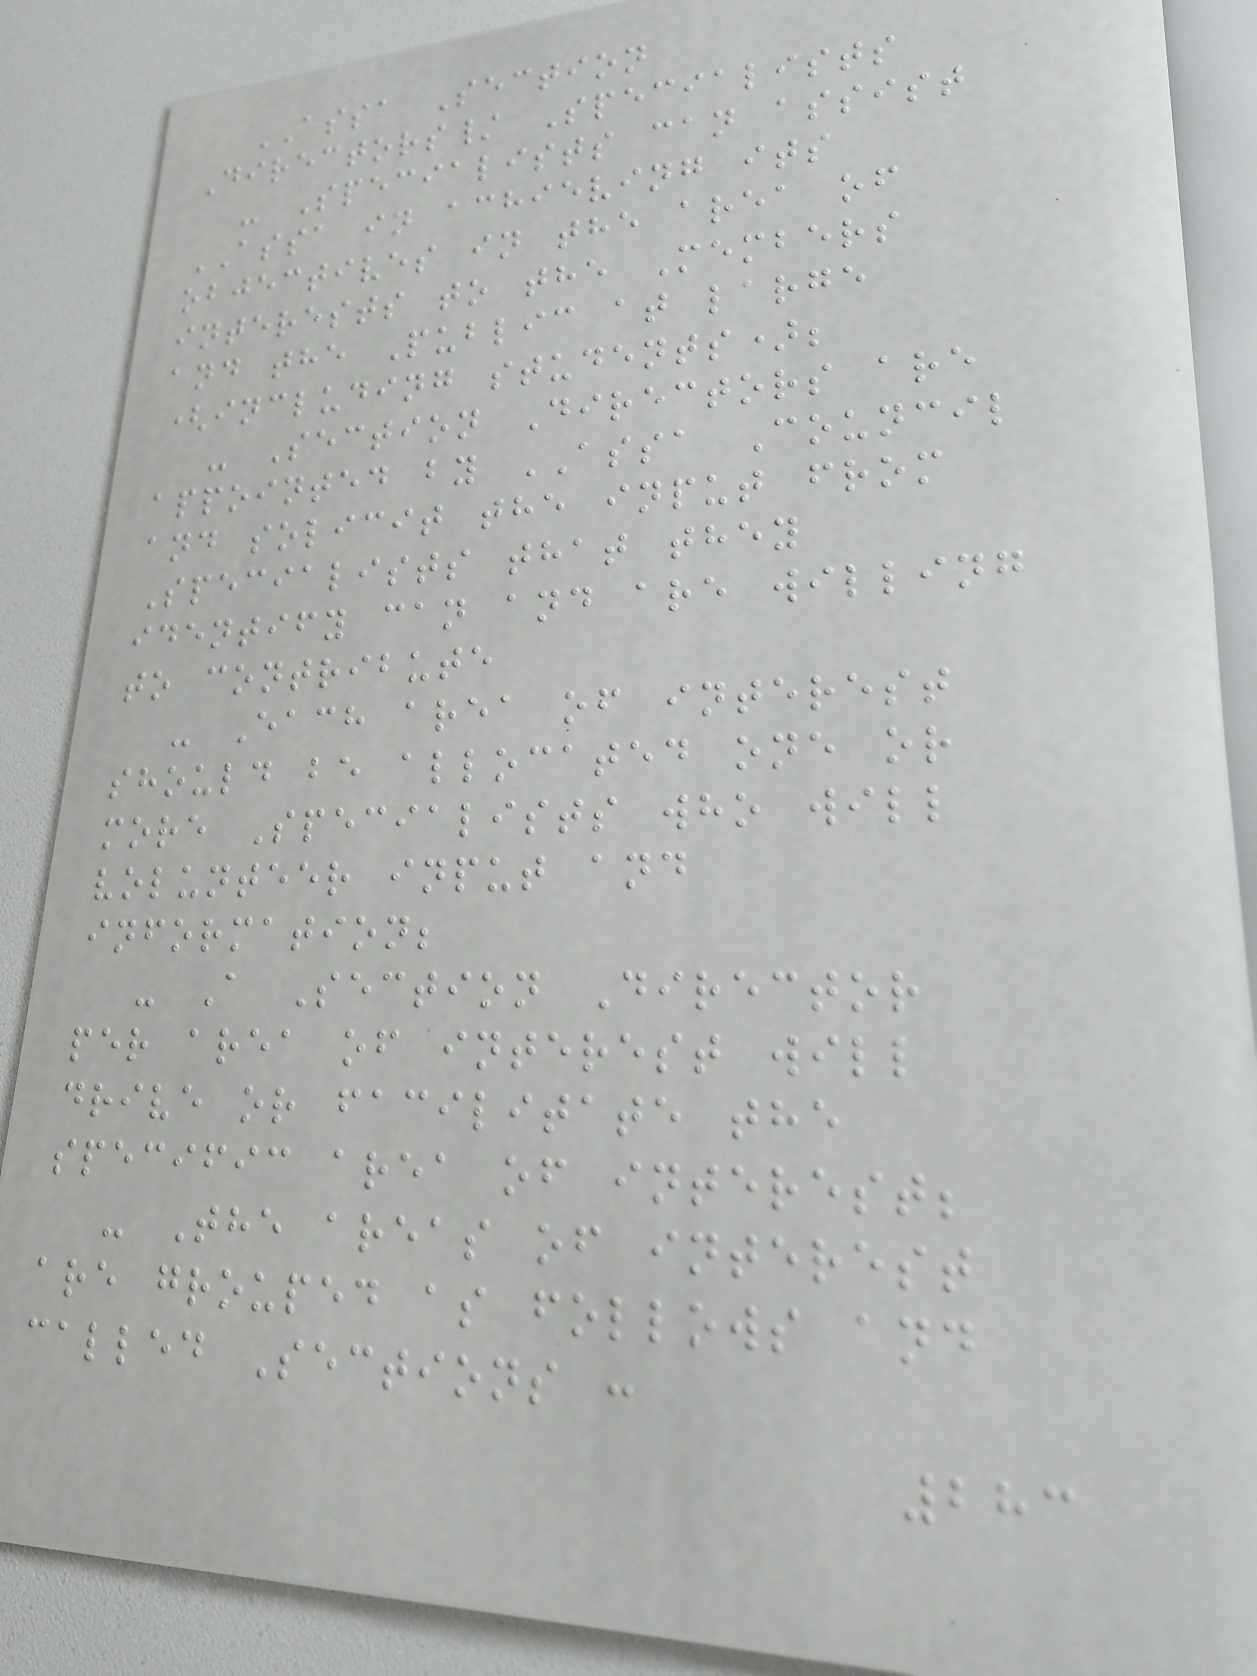ASSA Section
Directors/ Specialists
- Specialists can assist
ASSA in achieving its
objectives in the area of
interests to the Members
and the Public at large
(including students);
- Section Directors are
appointed by ASSA Council
and solicit the input from
Specialists that they
identify can and are willing
to contribute
- Each area of interest
should be allocated one or
more Specialists who will
volunteer input and
information;
- A Section Director
per area of interest will
drive or facilitate the
specific area of interest;
- The areas of interest
are grouped as follows and
called Sections :
283
